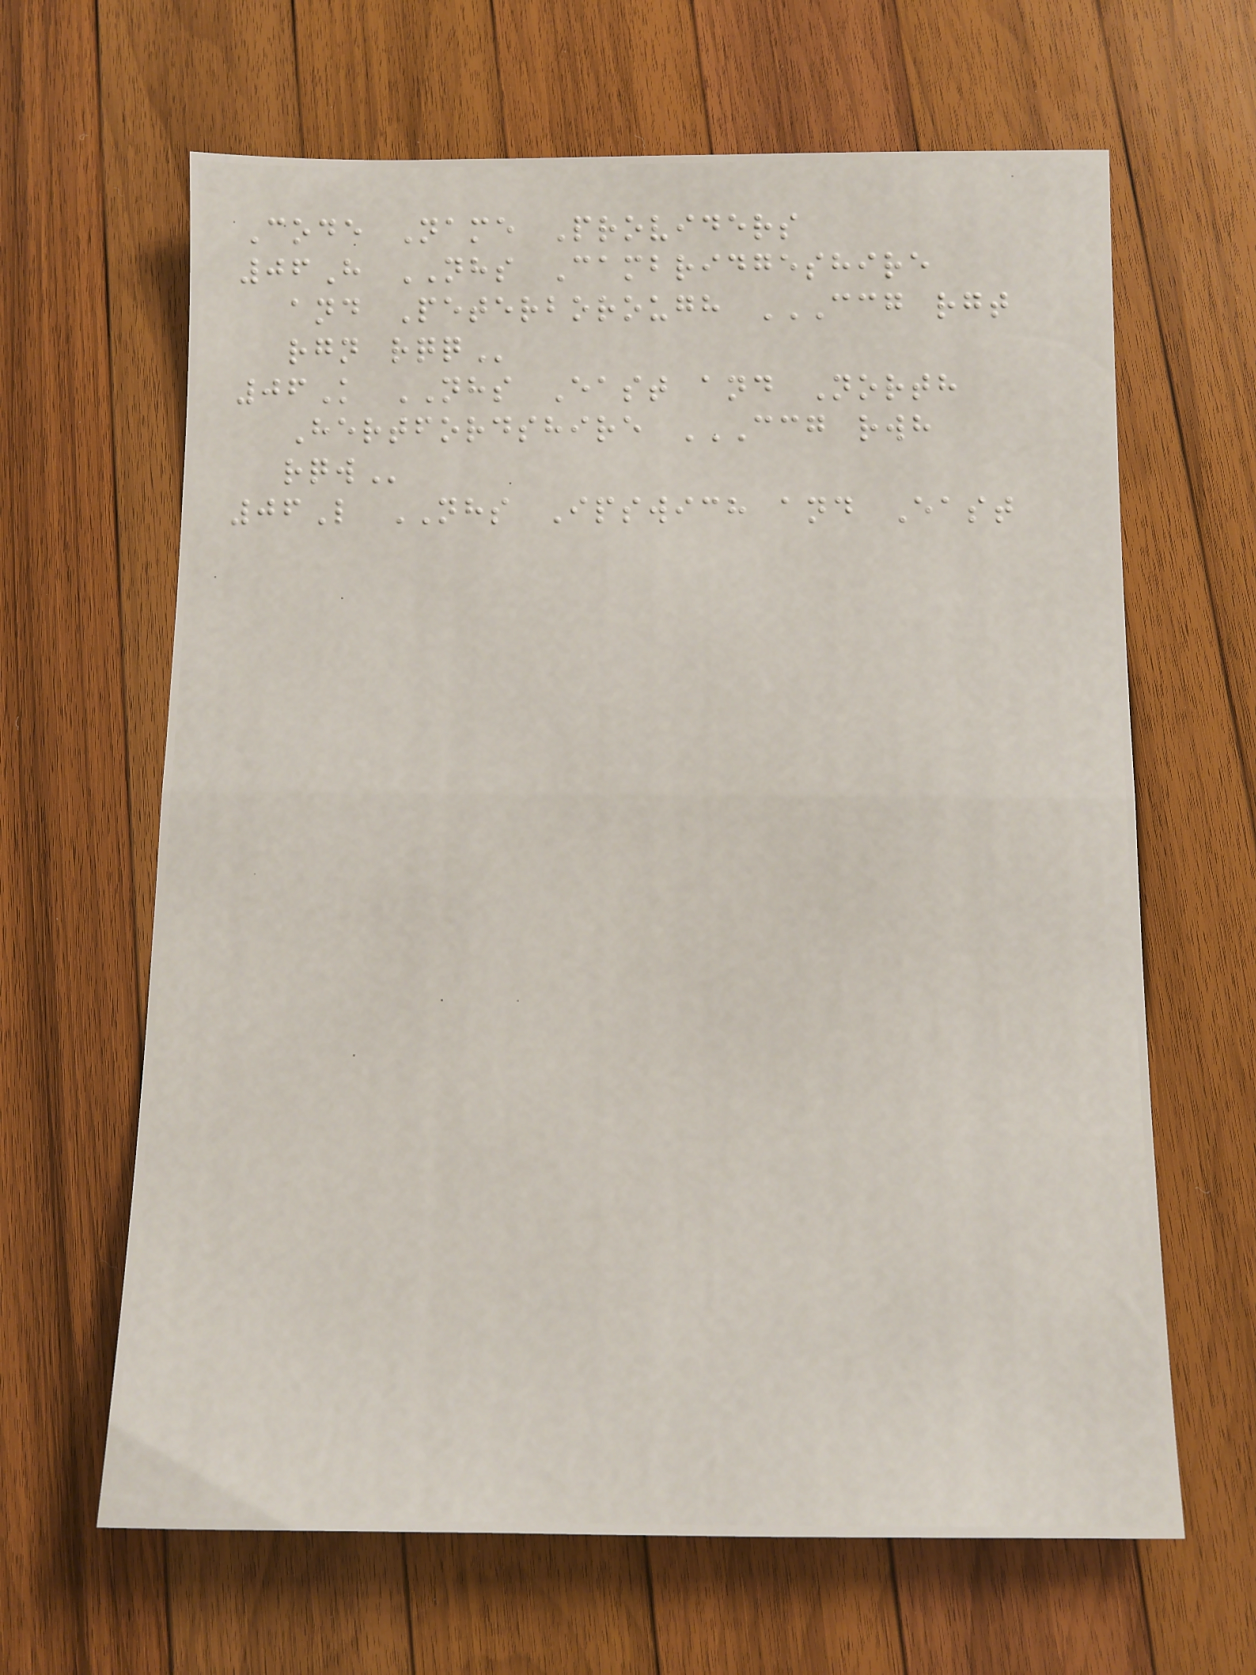Code Name Providers
06H NHS Cambridgeshire
and Peterborough CCG RGT
RGN RQQ
06K NHS East and North
Hertfordshire CCG RWH
RQW
06L NHS Ipswich and East
